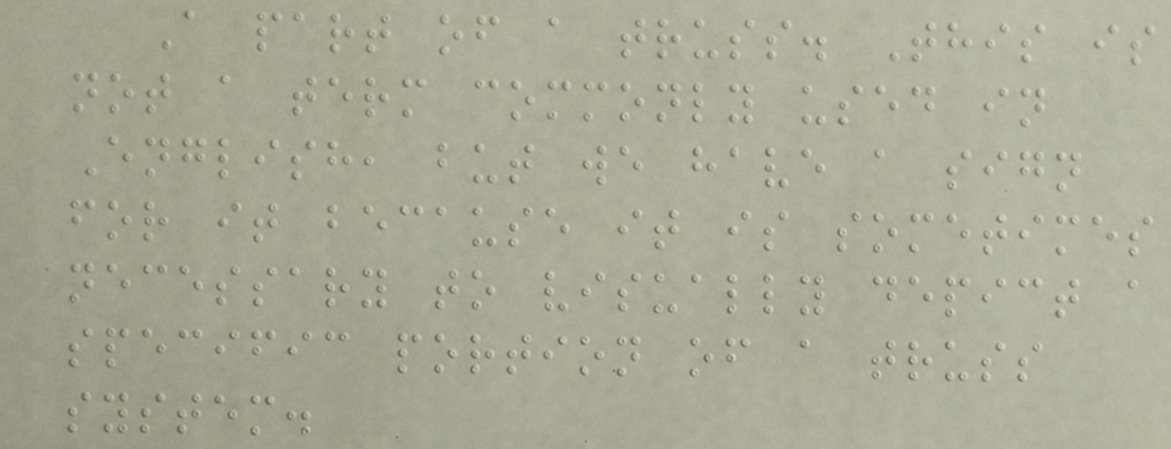A part of a truss. This is
not a term commonly used in
English, but we have a sign
for it because it is sometimes
necessary to visually depict a
specific portion of a truss
system.
